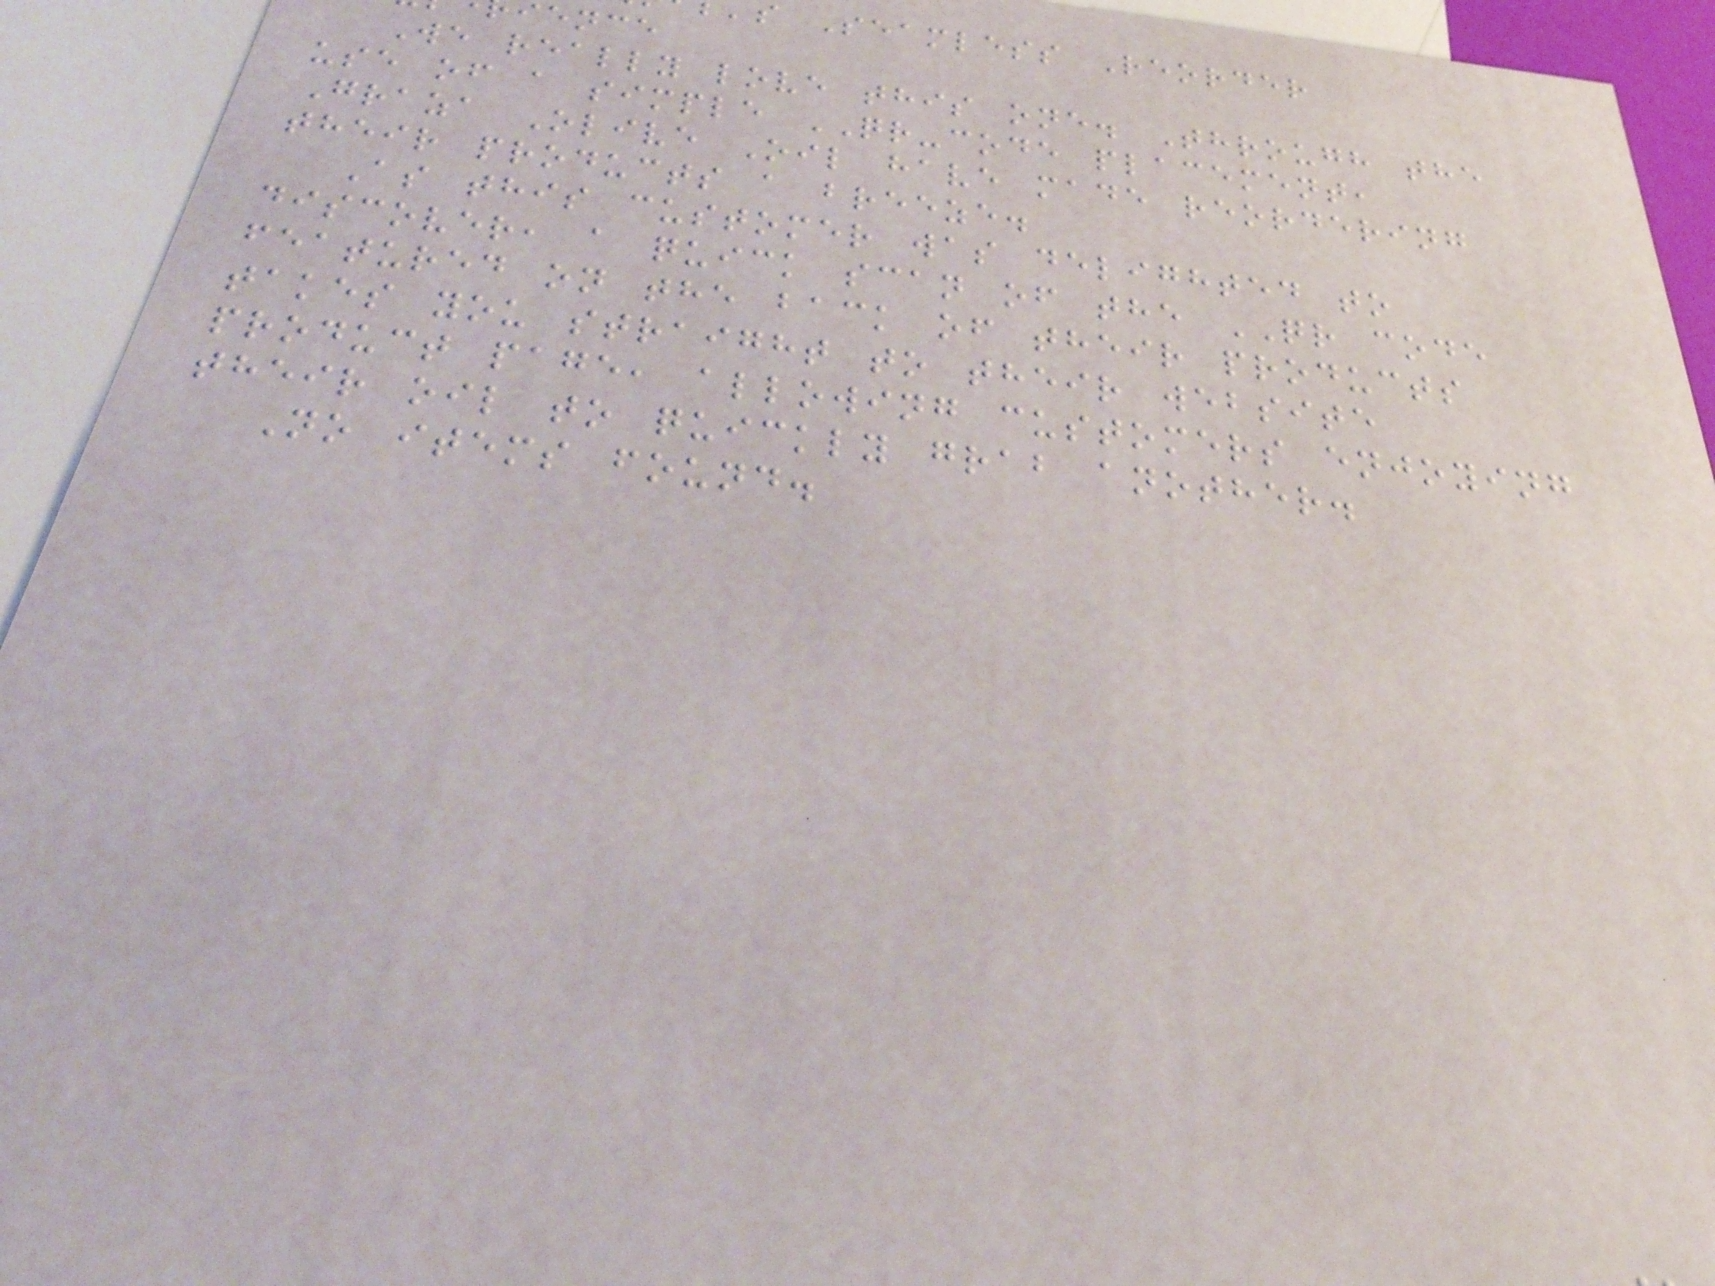s Seamless Reorder
ence
We really love this one. Through the
use of a simple QR-code placement,
Graza Olive Oil have made reordering
their products a breeze.
As this customer was delighted to
discover, a quick scan of the QR code
featured on the back of their products
takes you straight to their website
product page, allowing customers enjoying
their oil to quickly grab another.
No items found.
